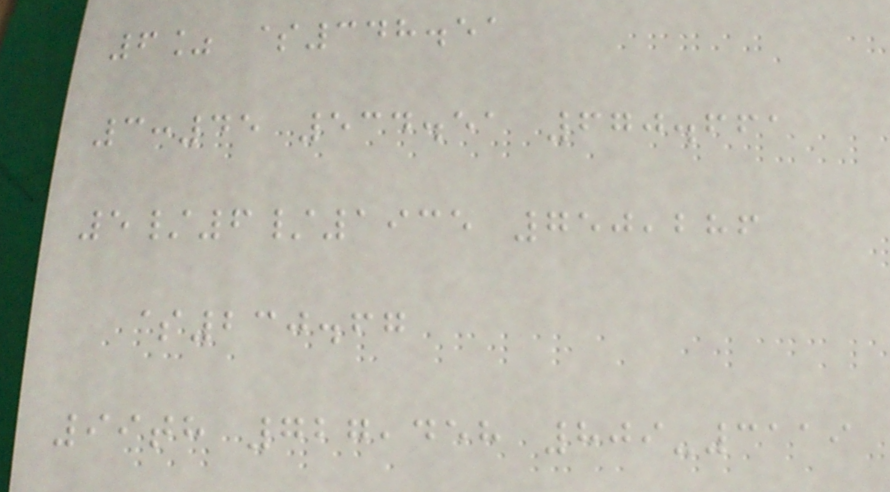6% $348.51
3:45 534.51 670.661
5/6/1935 750,286
$230.67
99th 727,458 809-3119
